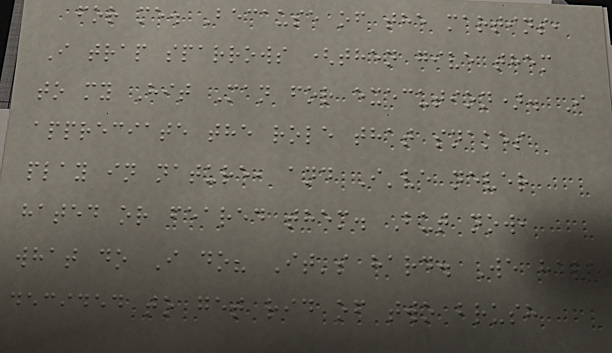for me. Because of the martins,
I trap sparrows (then give them
to my Hit Man for execution). I
appreciate the role that snakes
play in nature, and I've never
hated or feared them. But now,
what do I do? It's hard. We have
decided to get rid of two brush
